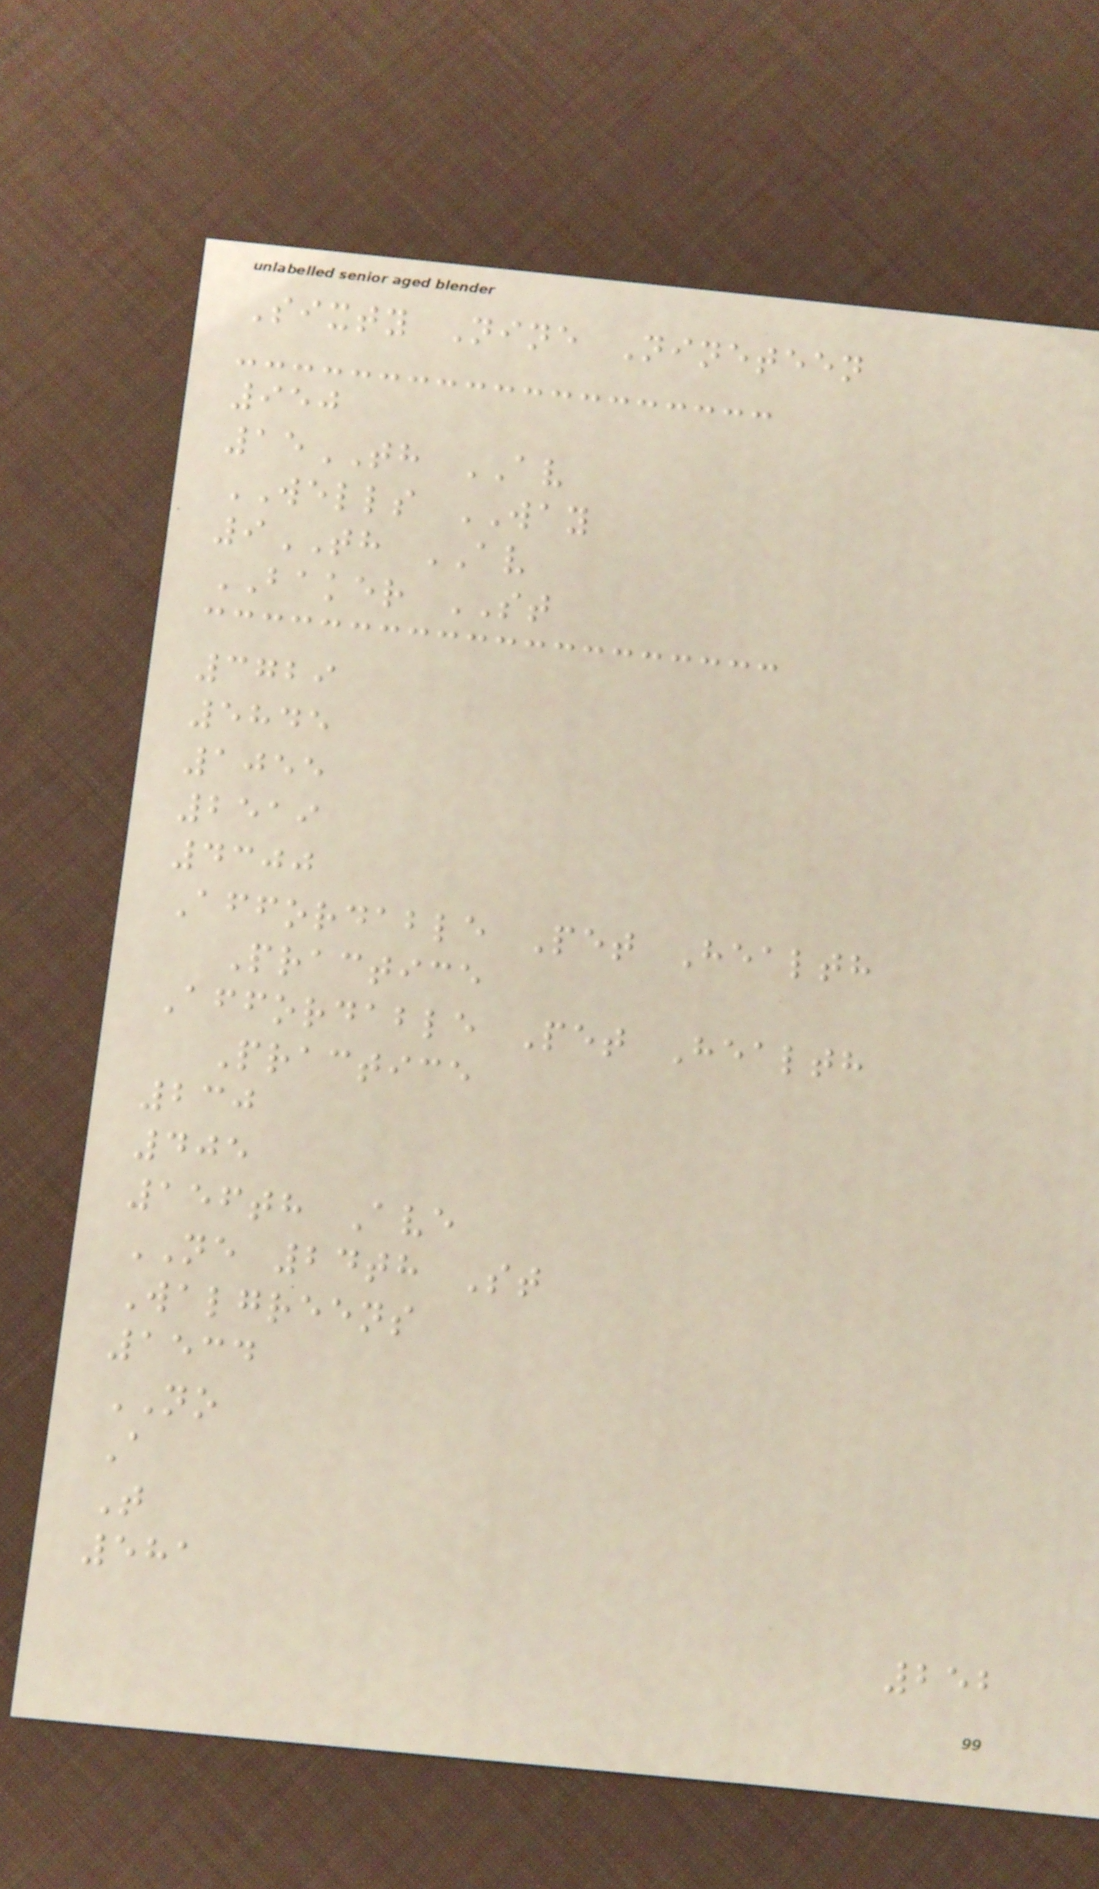Sixty Nine Nineteen
950
15TH AV
WELLS WAY
9TH AV
BAKER ST
3729
5845
1055
2519
4300
Affordable Pet Health
Practice
Affordable Pet Health
Practice
230
405
156th Ave
NE 24th St
Walgreens
1534
NO
A
T
581
252
